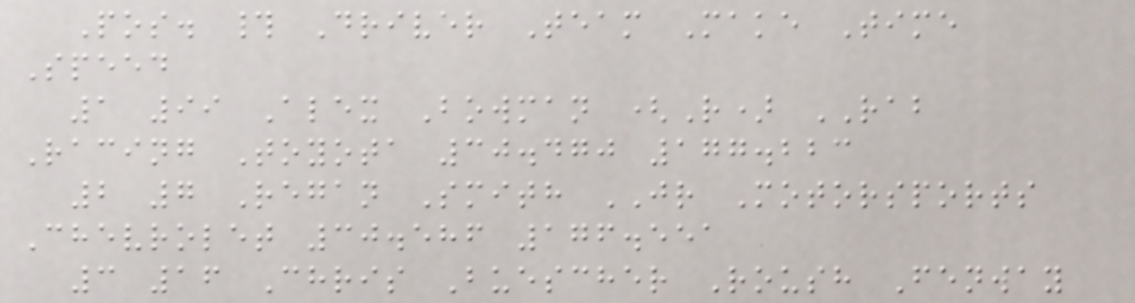Pos. # Driver Team Make Time
Speed
1 99 Alex Bowman (R) RAB
Racing Toyota 30.470 177.223
2 7 Regan Smith JR Motorsports
Chevrolet 30.586 176.551
3 16 Chris Buescher Roush Fenway
